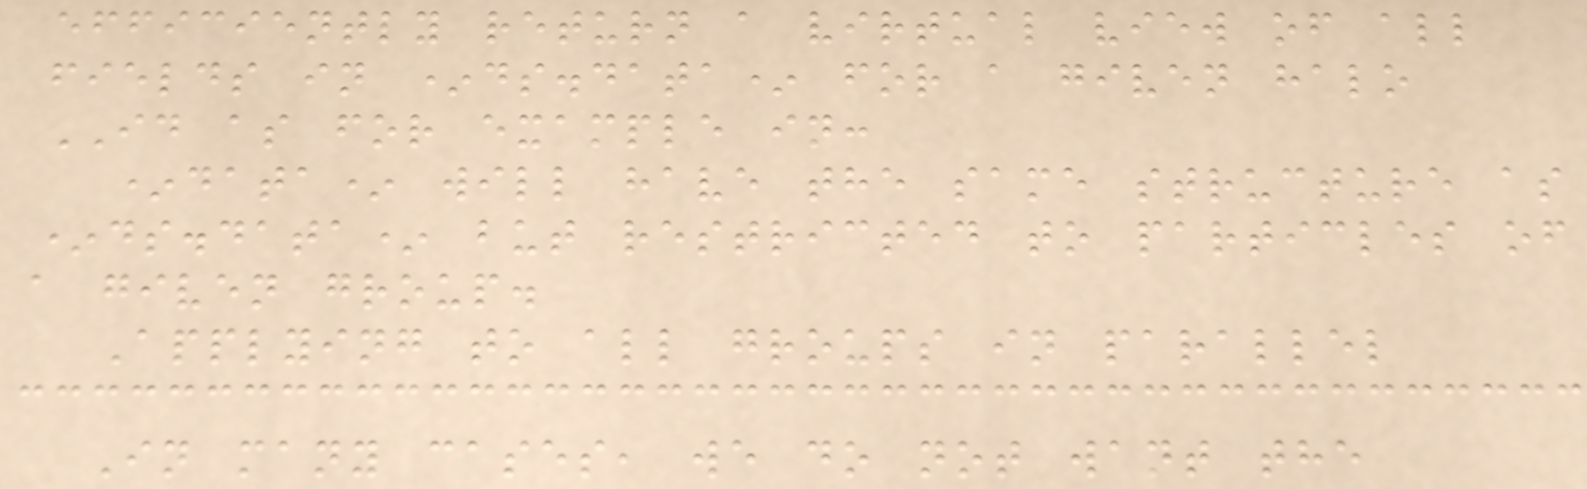efficiently return a virtual view of all
fields in *ds.data* for a given halo
ID as for example in:
*data* will have the same structure as
*ds.data* but restricted to particles of
a given group.
Applying to all groups in parallel
In many cases, we do not want the
